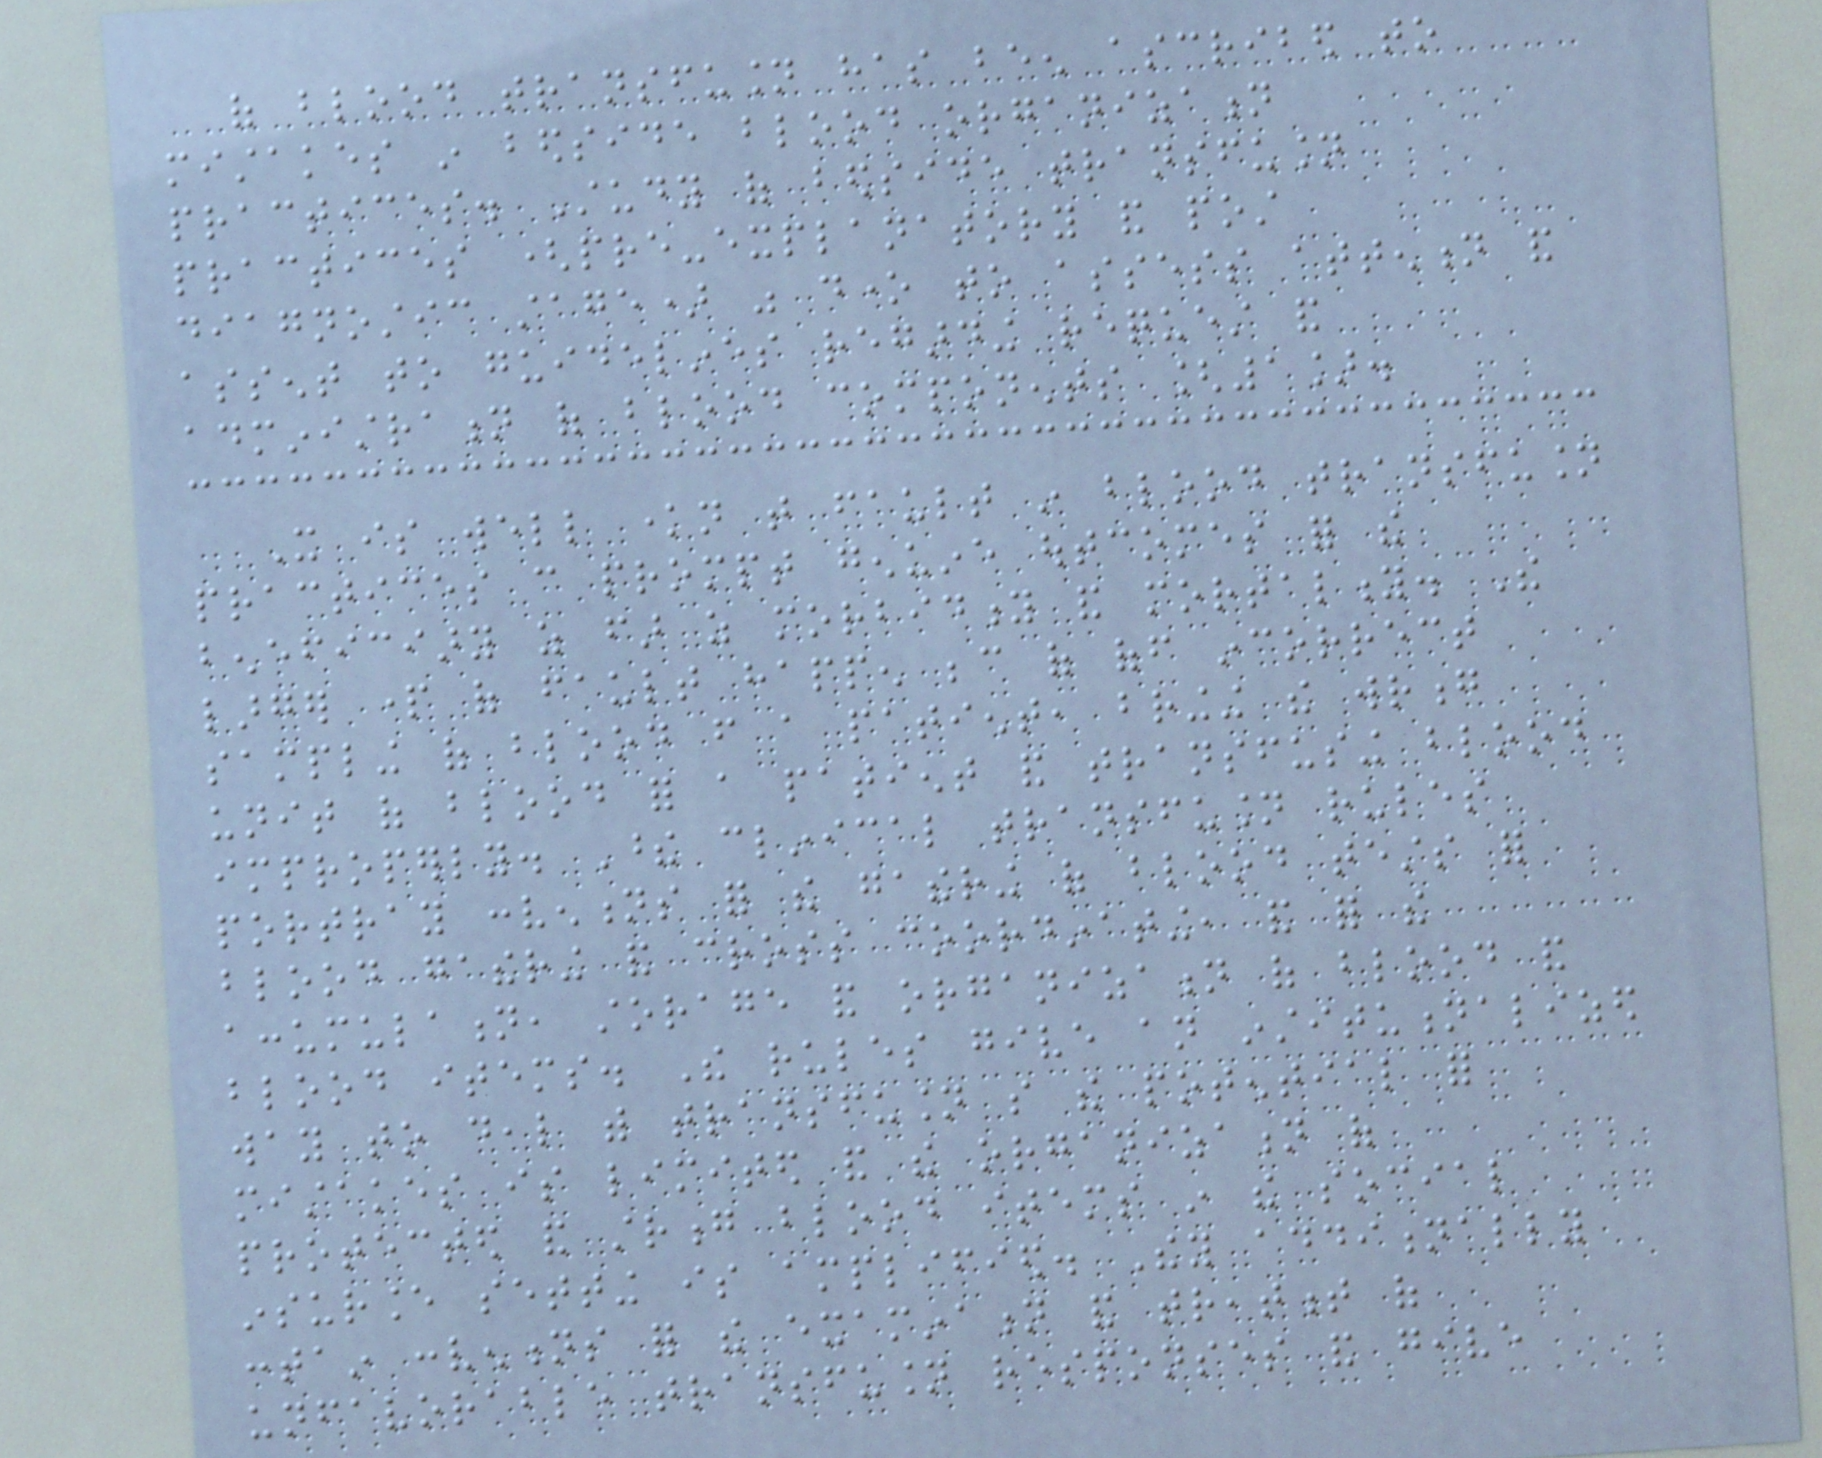of blood transfusion has been ascribed to
mistakes in bedside blood organization
practices. Study of bedside transfusion
practices (pre-explanatory and post
diagnostic stage) was done to assess attention and
assent to guidelines regarding request and
administration of blood components [1].
It is well known that fault in blood transfusion
practices can prompt genuine outcomes for the
beneficiary as far as morbidity and mortality. The
larger part of fault happen because of off incorrect
sampling of blood from a patient, bringing the wrong
unit of blood for a patient and transfusing blood
improperly. These clinical transfusion rules
portray conventions for the gathering of blood tests for
blood gathering and cross coordinating, and for the
accumulation, storage and organization of blood and
blood items. The rules give an institutionalized
way to deal with transfusion so the potential for
mistakes is limited and the organization of
protected and strong blood items in the social
insurance setting is amplified. They additionally
contain conventions for the examination and treatment of
unfavorable transfusion responses and give
